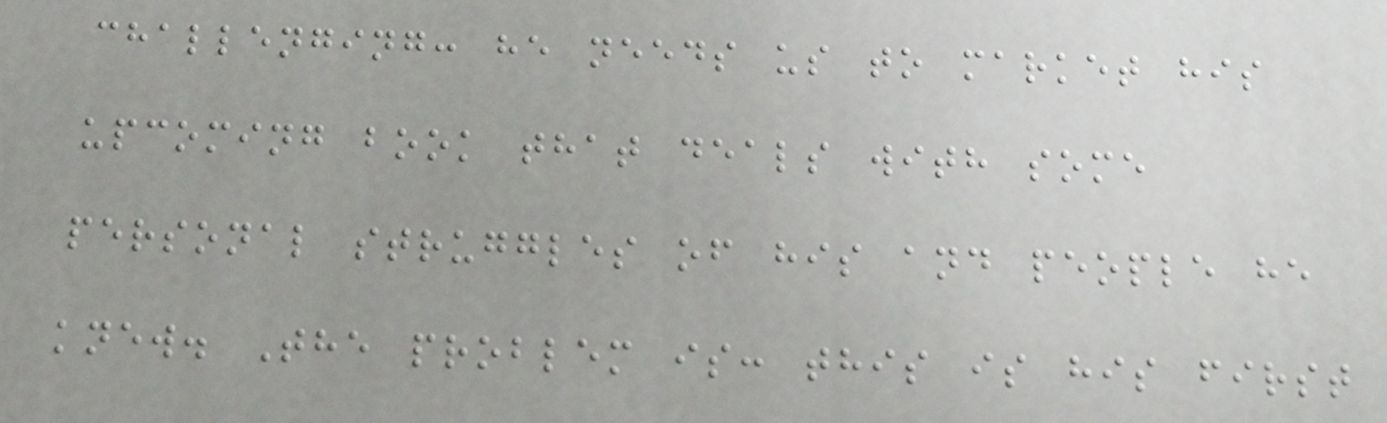challenging: he needs us to market his
upcoming book that deals with some
personal struggles of his and people he
knew. The problem is: this is his first
